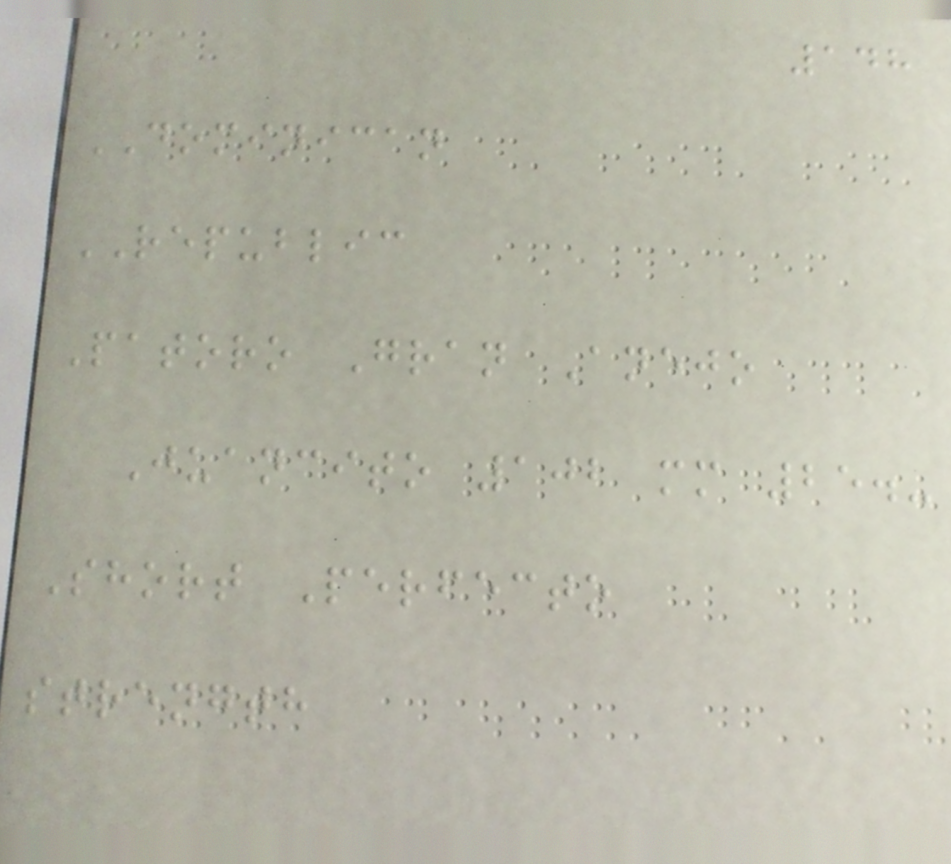148
DOMINICAN
REPUBLIC
Patoro Gran Anejo
Juancito 102 mm 25.-
Short Perfecto
strength
